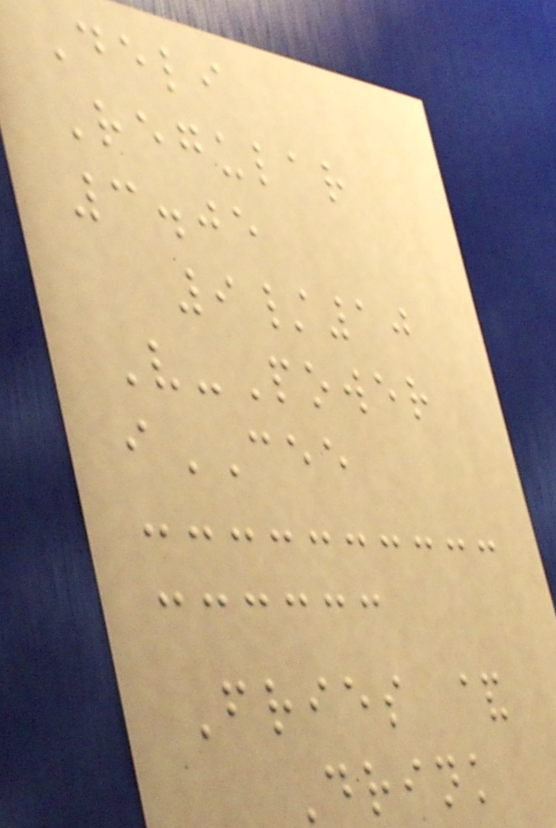Deli
Regular
3.05
9/10
V-Power
iCEE
Fries &
Drink
